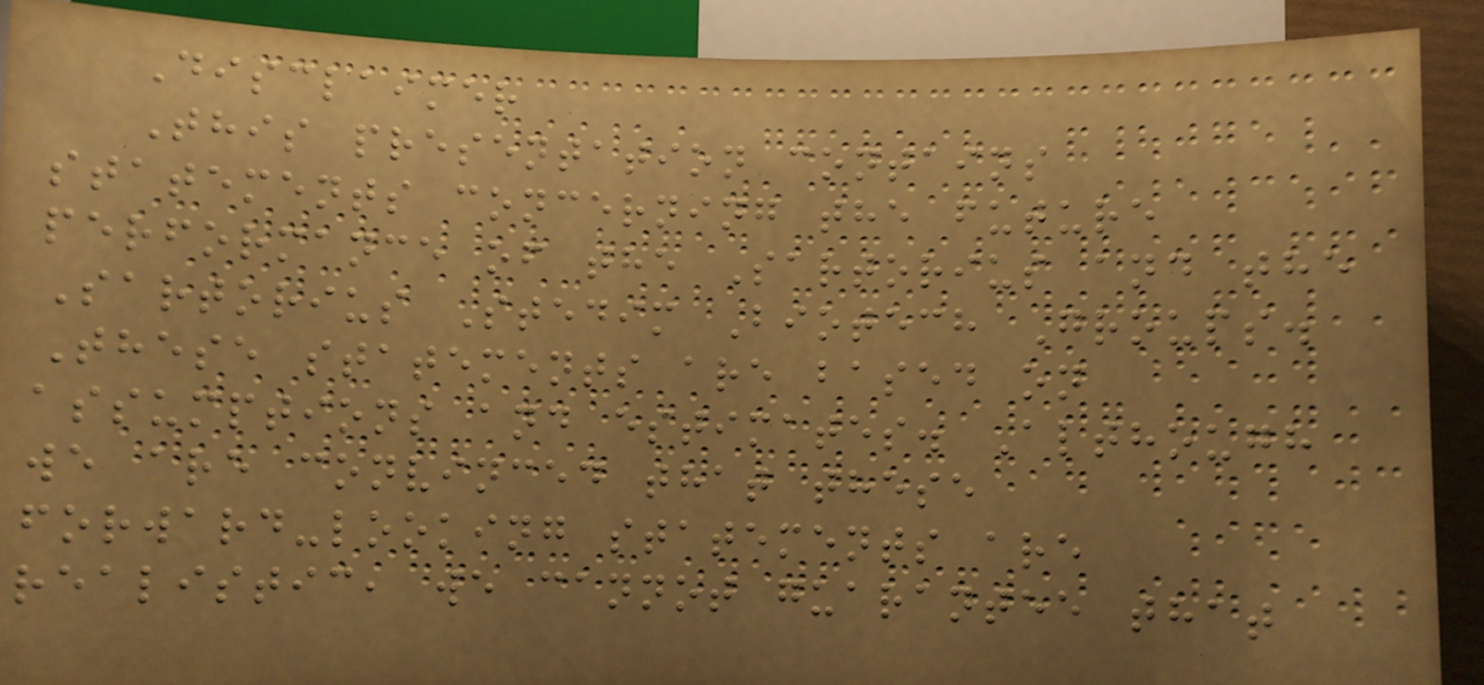Disclaimer
This presentation contains
statements concerning the future
performance of the Sartorius and the
Sartorius Stedim Biotech Groups.
These statements are based on
assumptions and estimates. Although
we are convinced that these
forward-looking statements are
realistic, we cannot guarantee that
